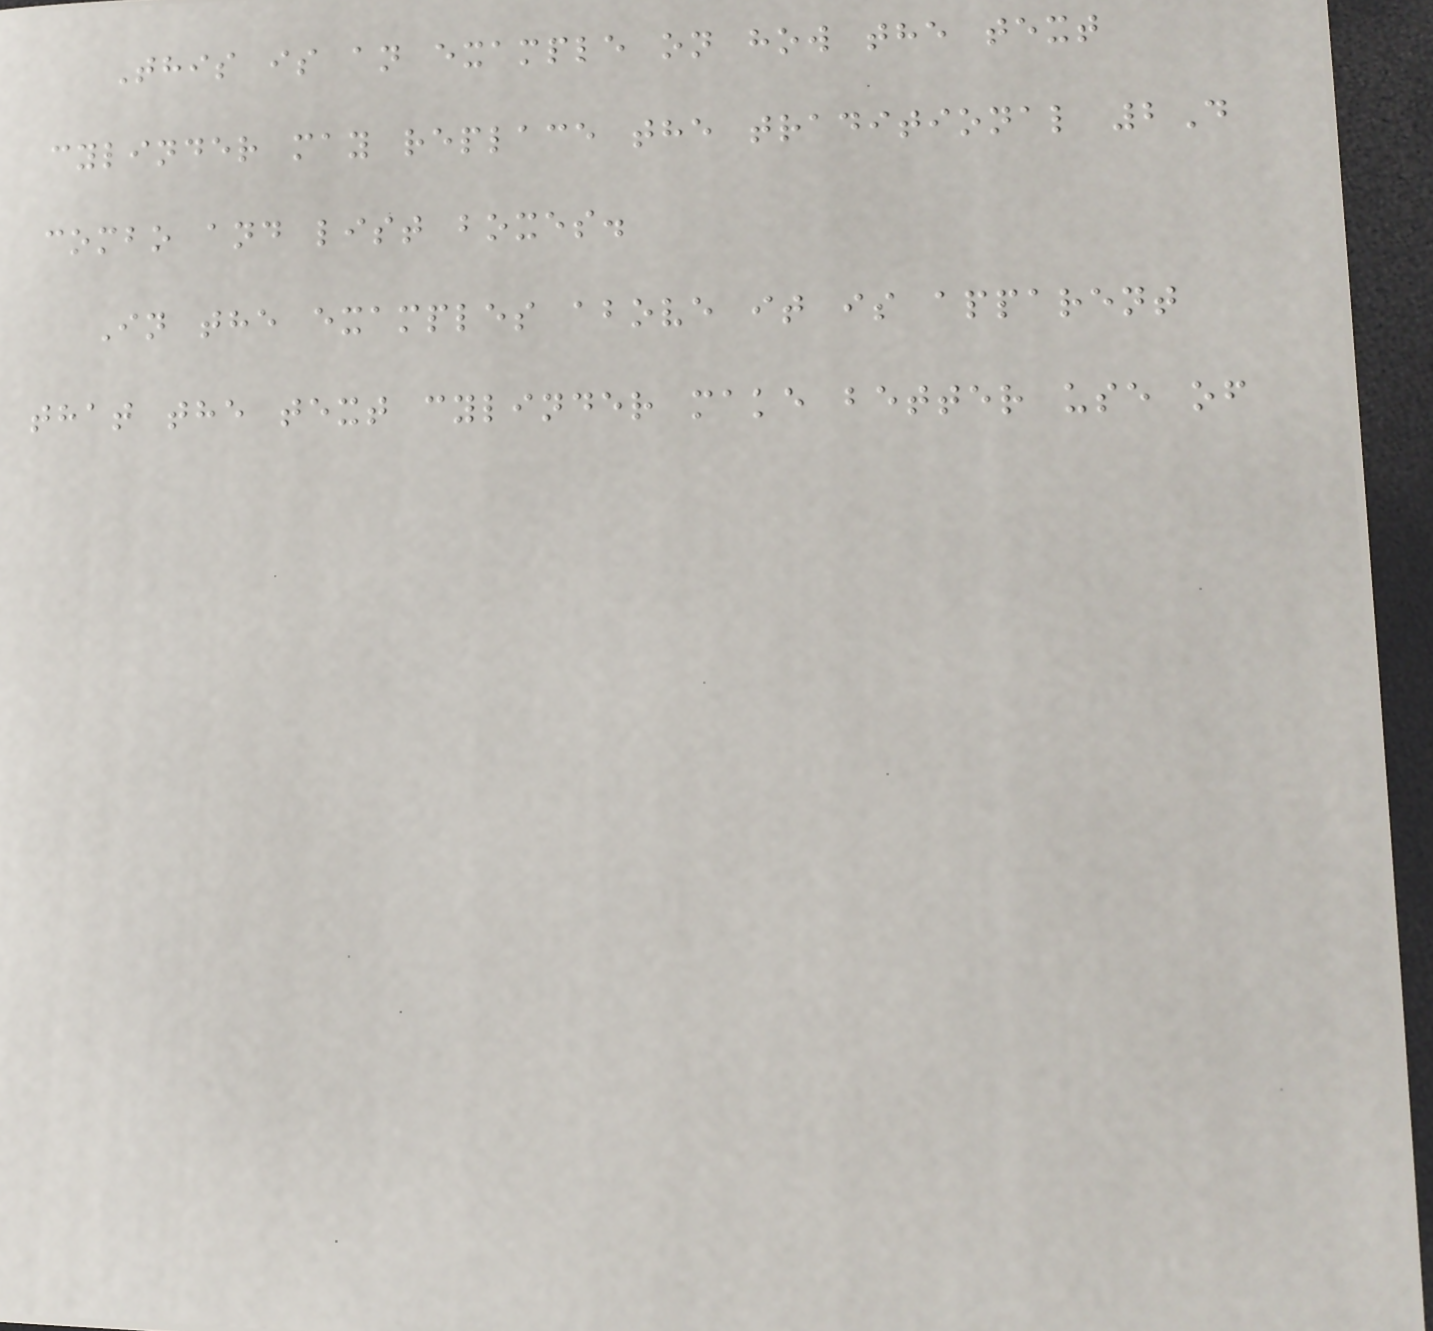This is an example on how the text
cylinder may replace the traditional 2D
combo and list boxes.
In the examples above it is apparent
that the text cylinder make better use of
